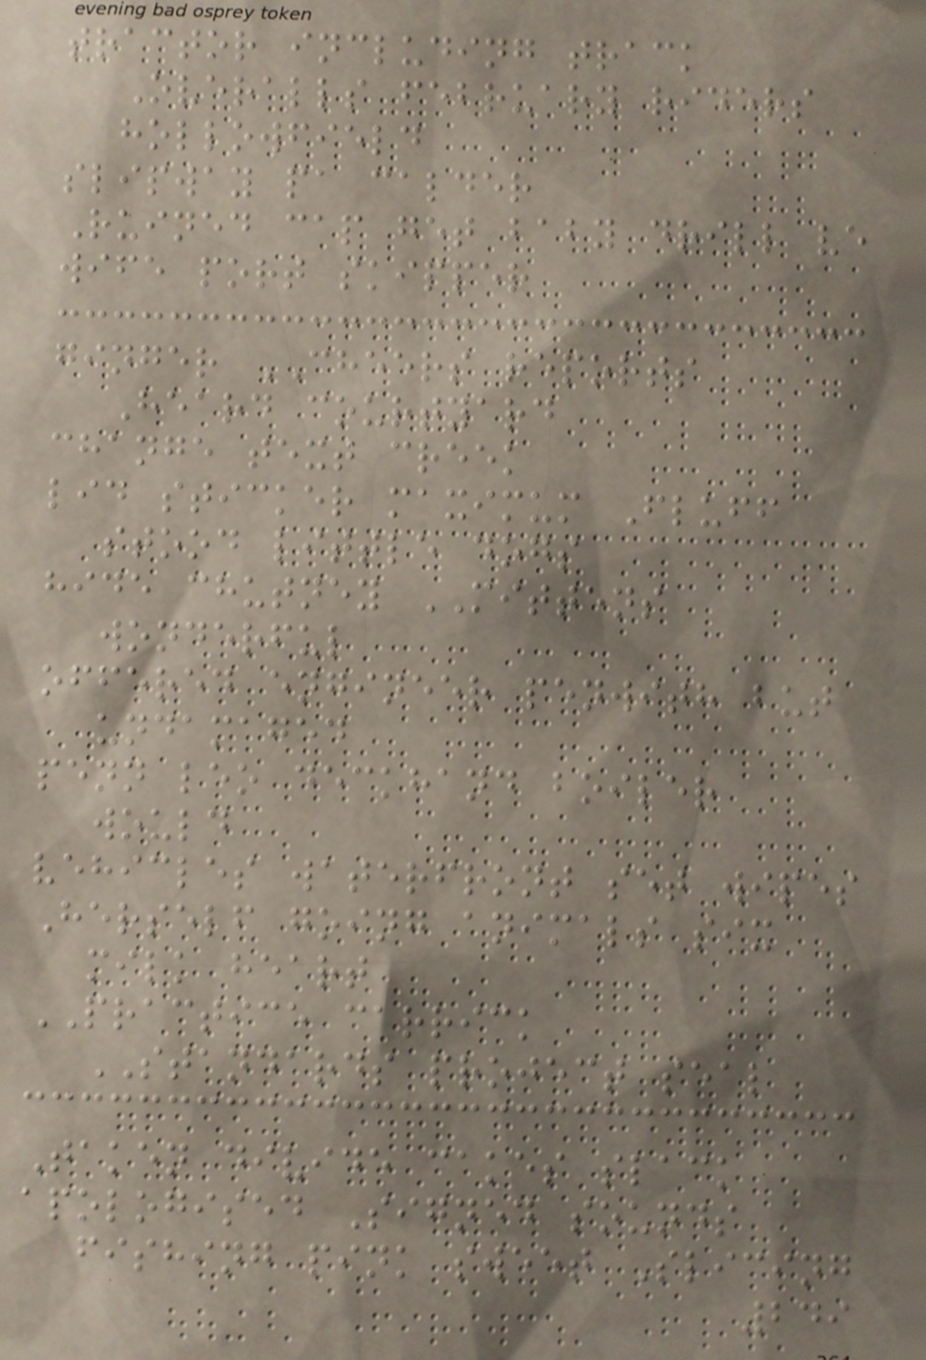tractor including track
Overalls february riders
hollowfield
slipway pa calder
Ruined cap get baby drill ve
wife port skipper
ginger CHEERS reports
Heard courtyard
change text creek
lid sticker maximum Fluff
stood little dogs
hide chutney MITTENS
wonderful
offered engineer penwith but
undamaged
penn leo deckhand boiler
would
vehicles waterfront set wipes
Herself going animals six
milk heart
PRACTICE carrick
STANDARDS project seal
Taken divide cakes slack
apologised Signed sounds
fishing pink sweet Slicing
249
